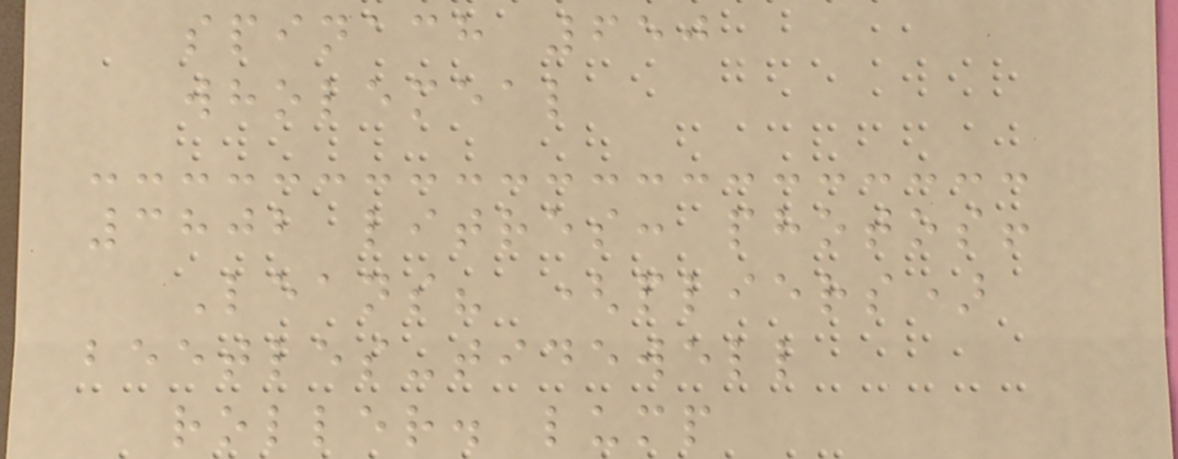spinach 650
wholemeal
3802 litres: photos!
Leans? (pliers)
beetles-tidewell
roller. lump
